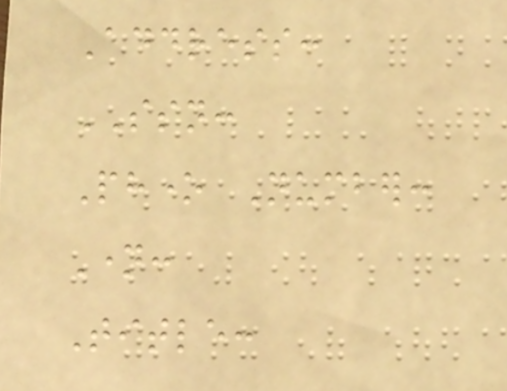Address:
SSN:
Phone Number:
Name:
Title:
